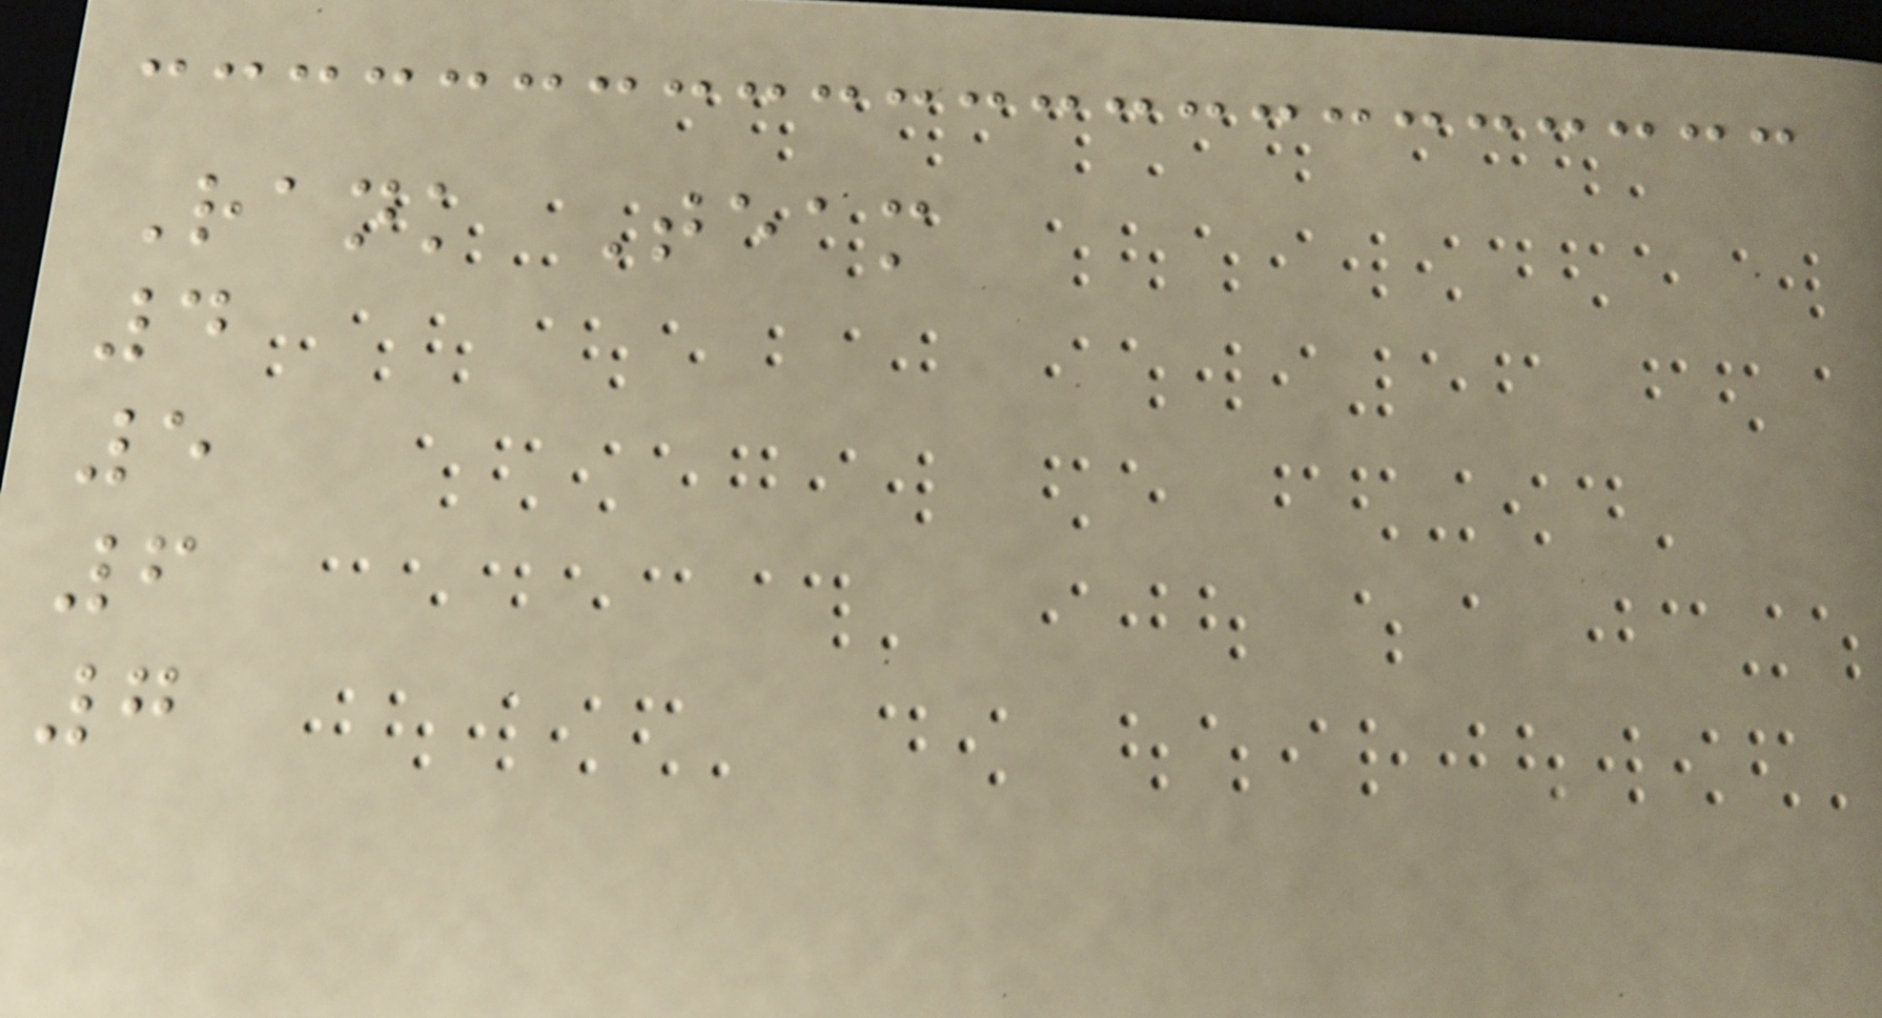Rank Team
4
5
6
7
